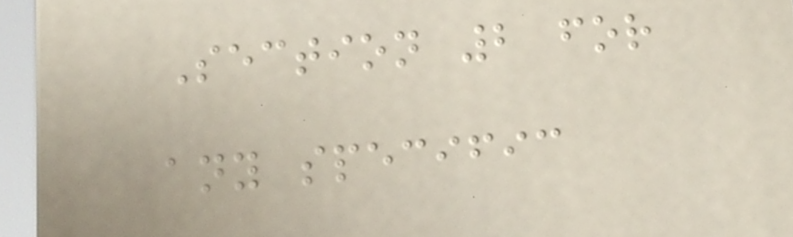Section 2 for
any specific
